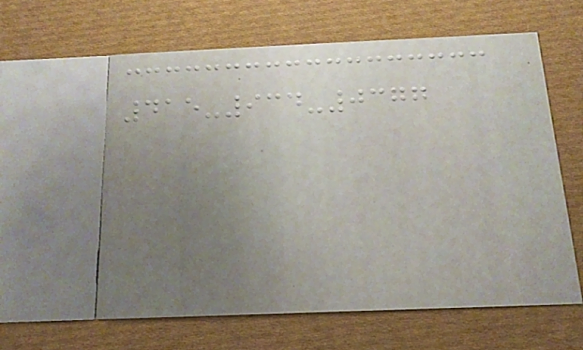415-934-0377
